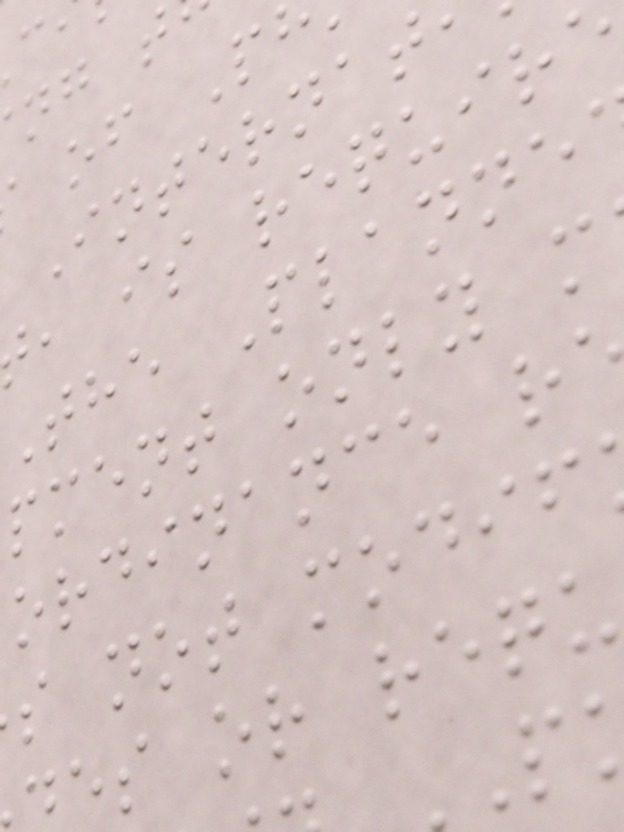Internat
, is requir
The Planne
pment only m
ordinance r
s not modif
es or requ
